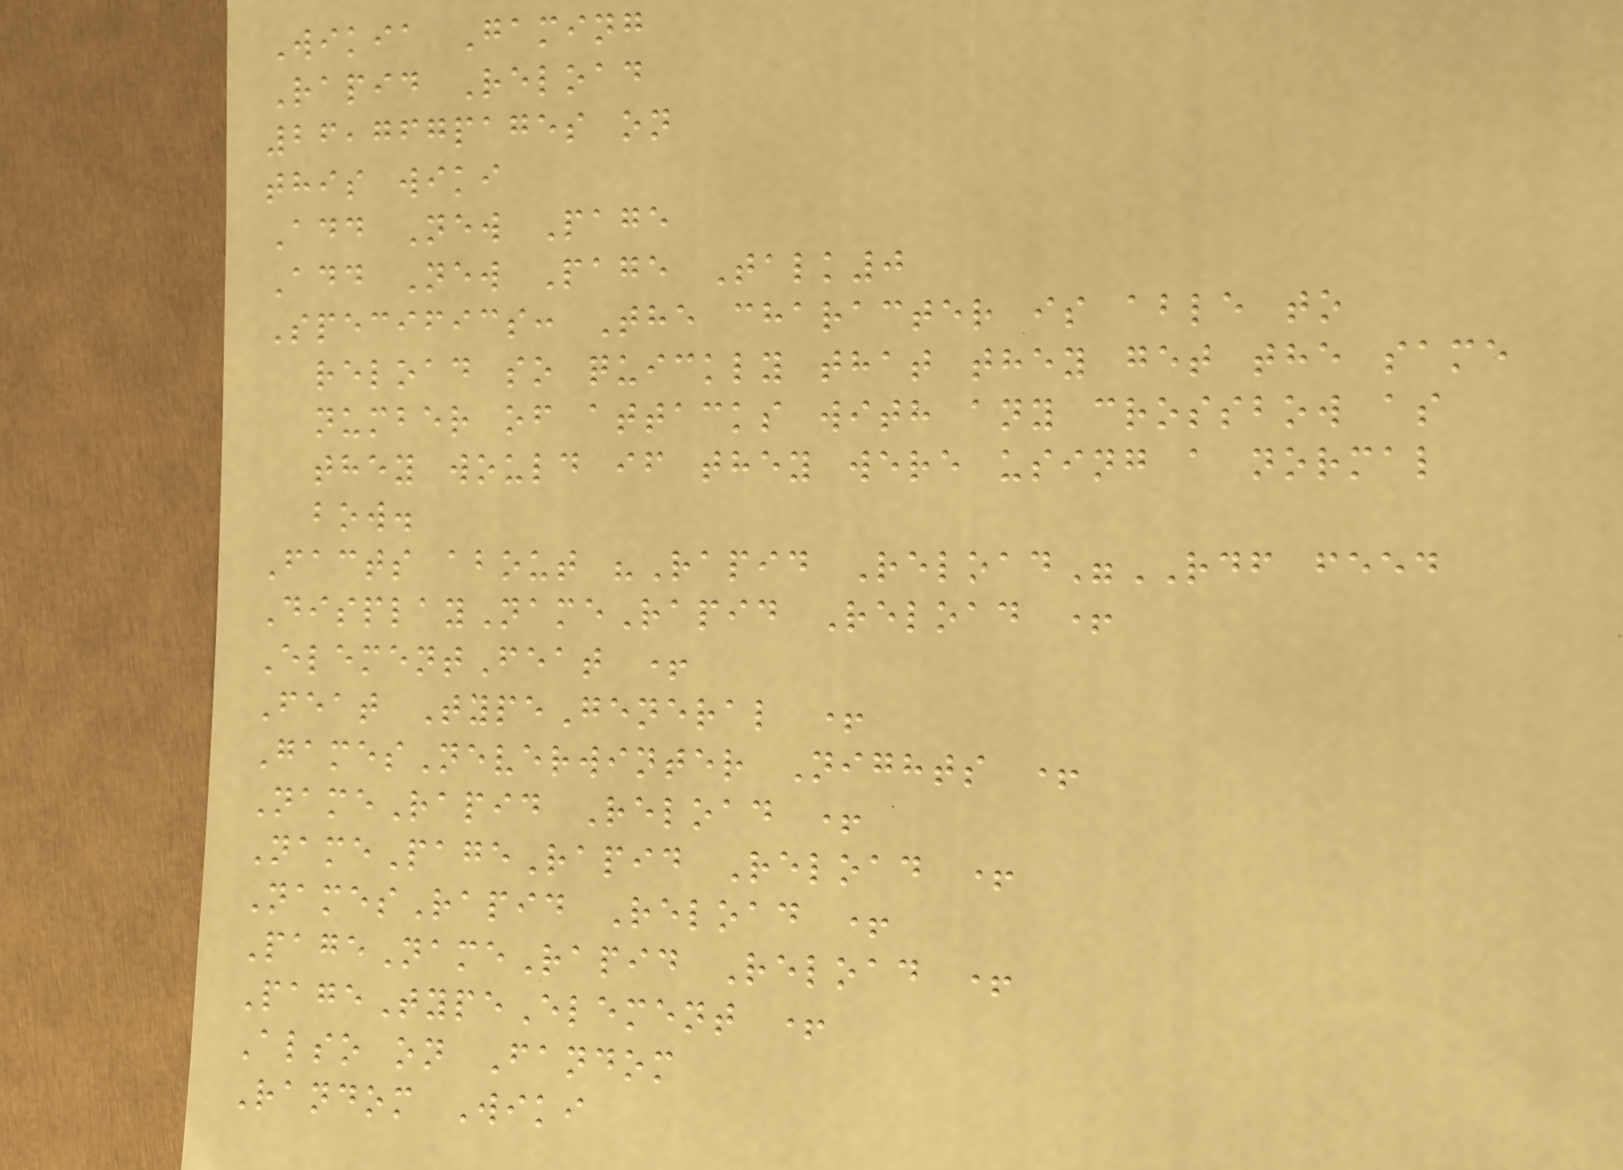Wikia Gaming
Rapid Reload
26,767pages on
this wiki
Add New Page
Add New Page Talk0
Specifics: The character is able to
reload so quickly that they get the same
number of attacks with any crossbow as
they would if they were using a normal
bow.
Facts about "Rapid Reload"RDF feed
DisplayNameRapid Reload +
ElementFeat +
Feat TypeGeneral +
GamesNeverwinter Nights +
NameRapid Reload +
NamePageRapid Reload +
NamesRapid Reload +
PageNameRapid Reload +
PageTypeElement +
Also on Fandom
Random Wiki
